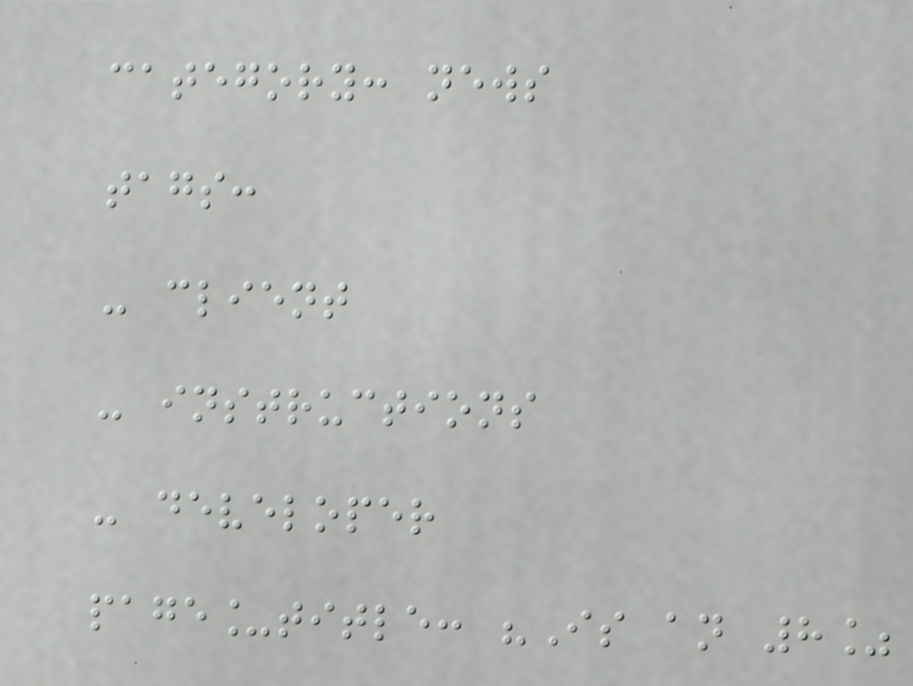category: news
tags:
- client
- instructions
- developer
page_title: "Is an 8%
